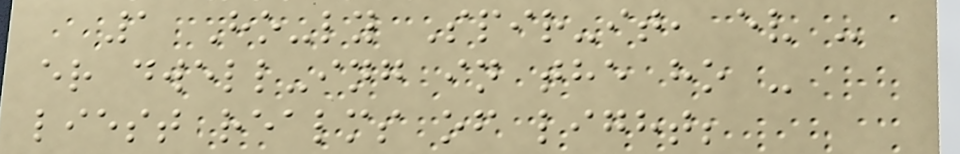1 Ho-ly Spir-it, ev -
er dwell-ing in the ho -
liest realms of light;
